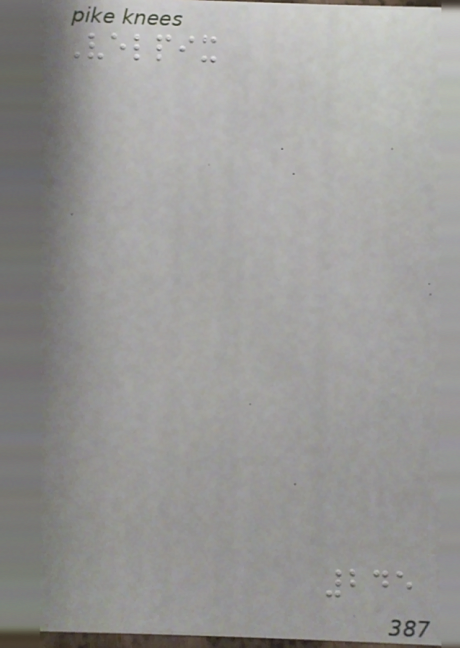Velpix
245
